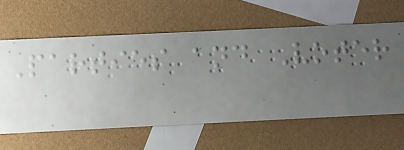Parties and Voter
